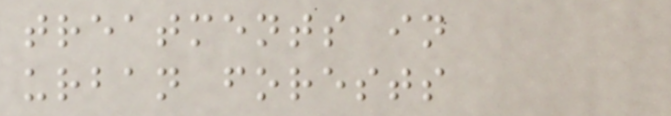treatments in
urban forests
